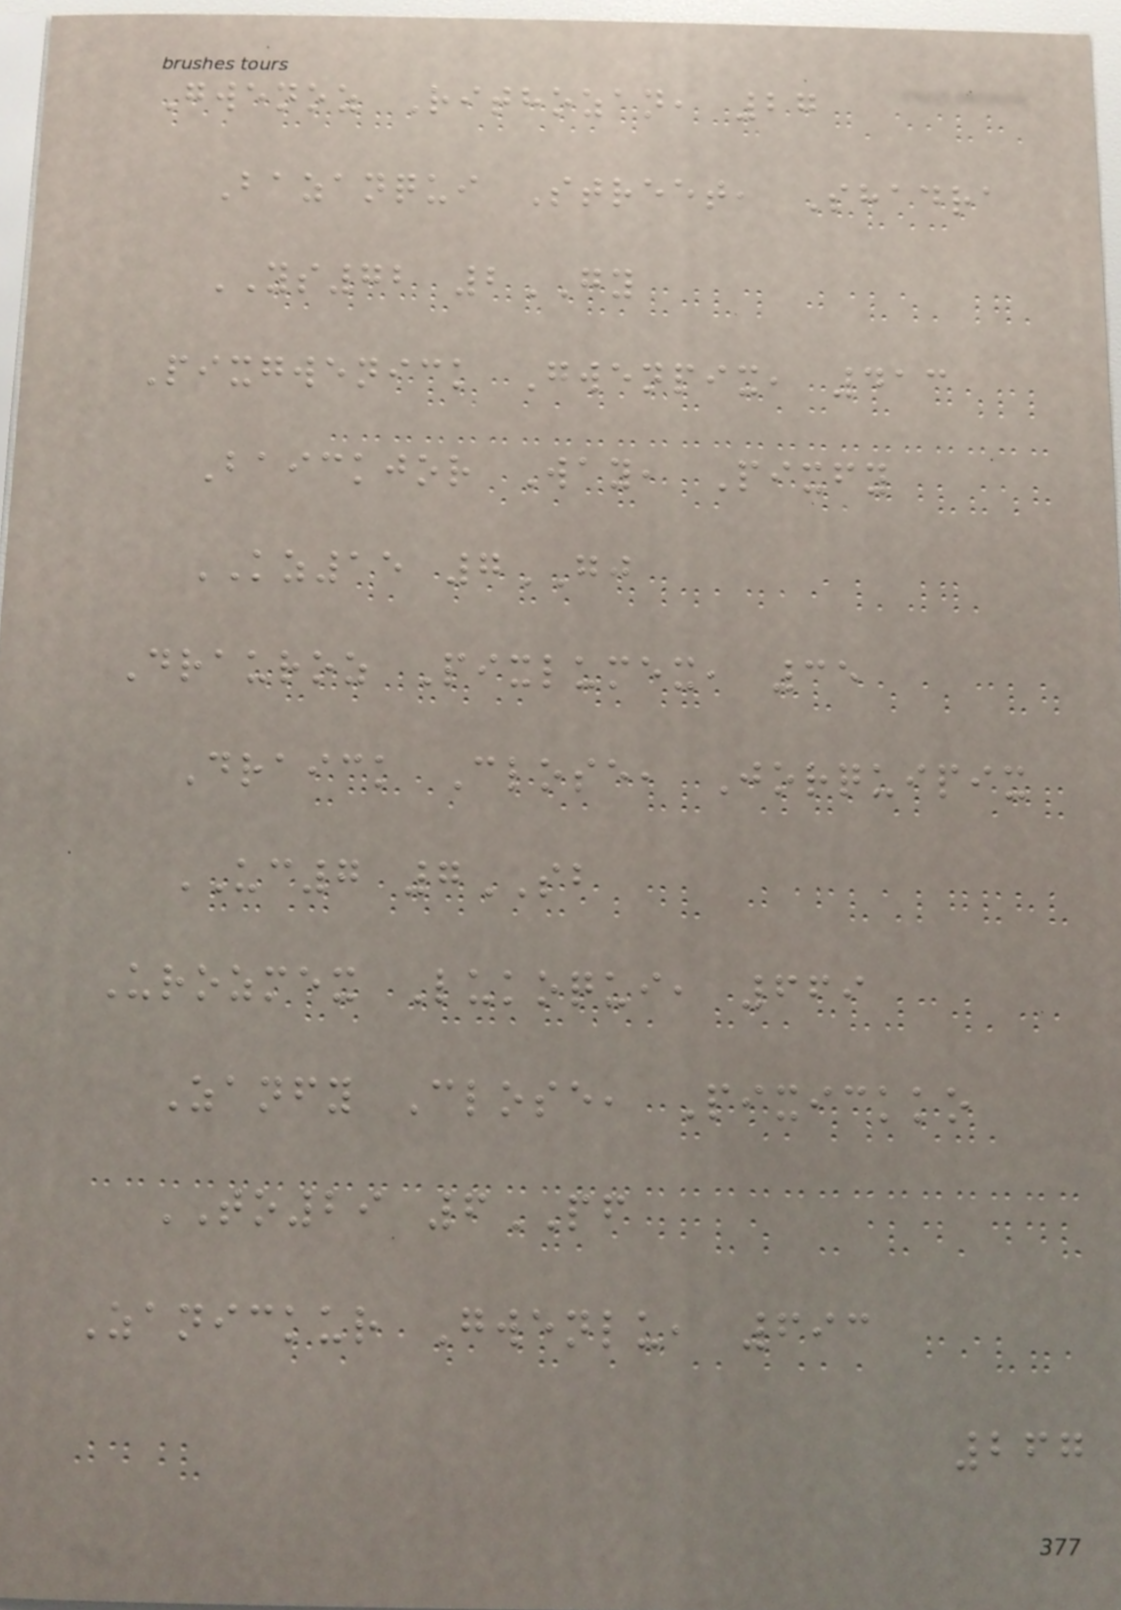Gwenoz Rithozan, 27
Bazanqui Street, Shadra
YS72 2GY
Pixgwenick Gwenpix, 413
Baickjor Way, Pixfy
KZ15 7GJ
Drauroz Pixlumex, 35
Draick Close, Jorquipix
UC7 7SB
Urozmex Lukoqui, 669
Zanfy Close, Pixickko
TO29 6PF
Zanickur Gwenlu, 693
267
